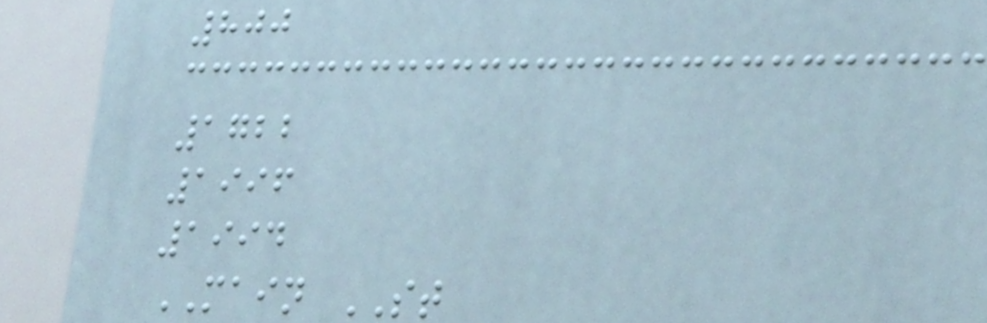800
1722
1996
1994
MAIN ST
